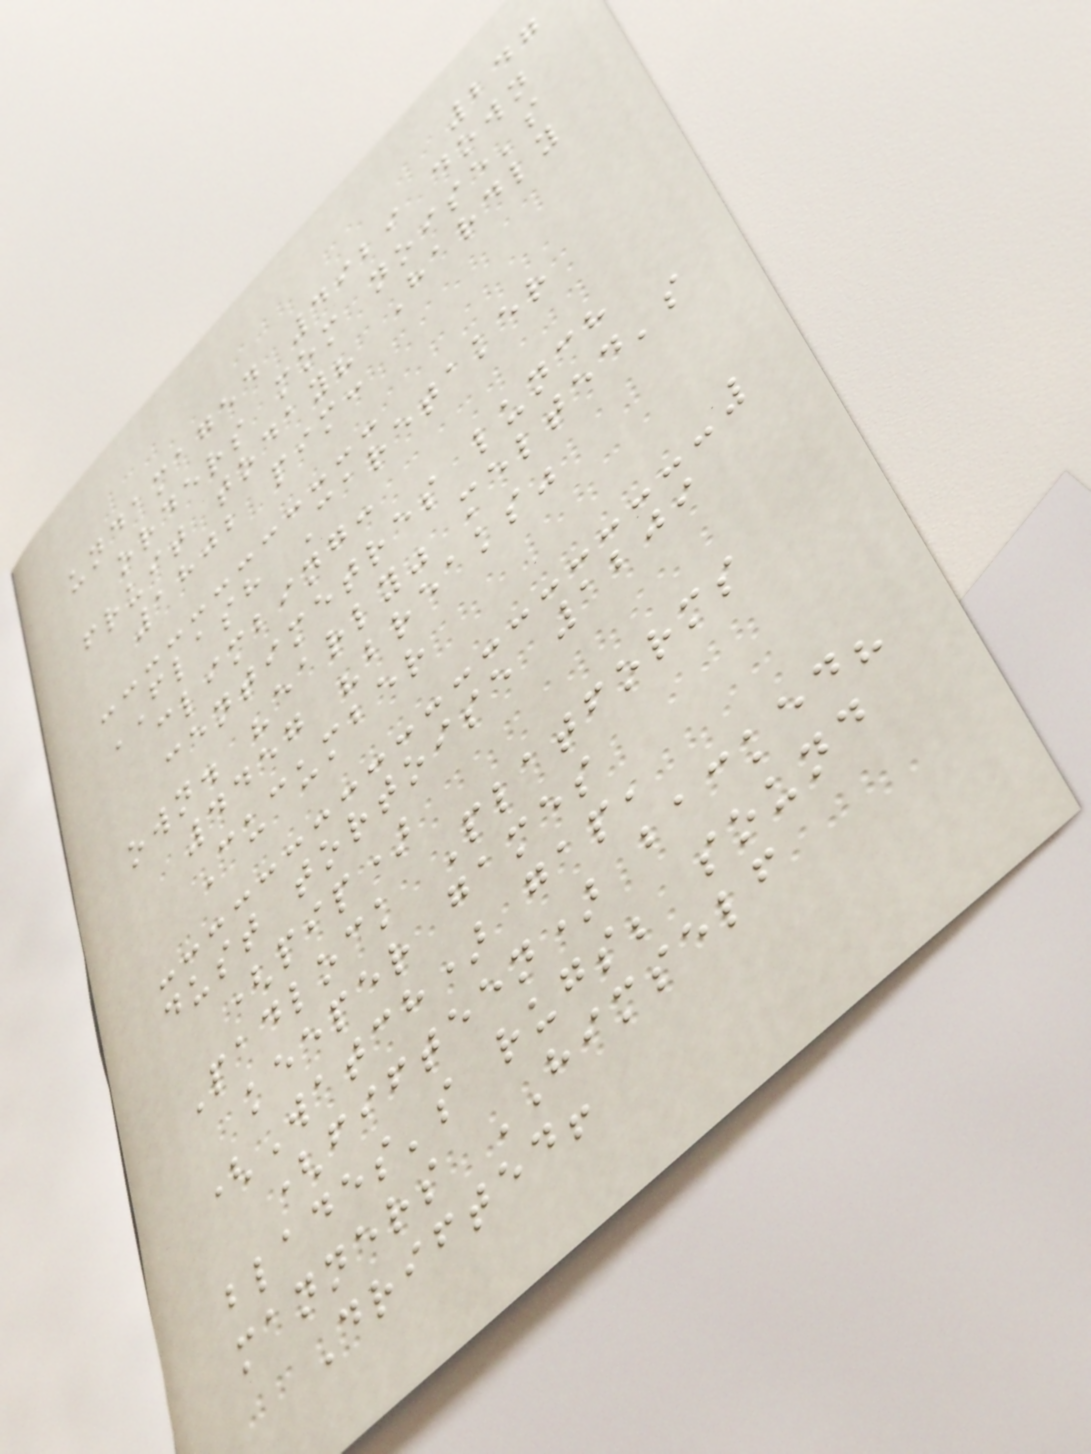247
undamaged 4929 down
orders mom noise's
fruit today? Hardly
1802 pim:
FLASH Caretaker
climbing:
centimetres lunch
own. "early" melted's
4457 "breaks"
Cucumber
dust tortoise 1209
(pip)
Padlock Platforms
keeper games
(Watch) gap,
(fifteen) backed?
blades's rugs; sound
manners HIMSELF
Drifted!
